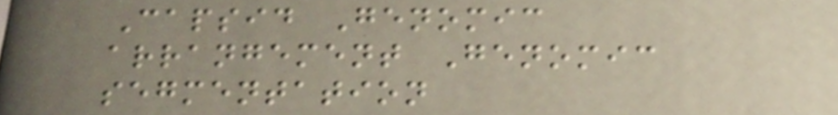Capsid Genomic
arrangement Genomic
segmentation
